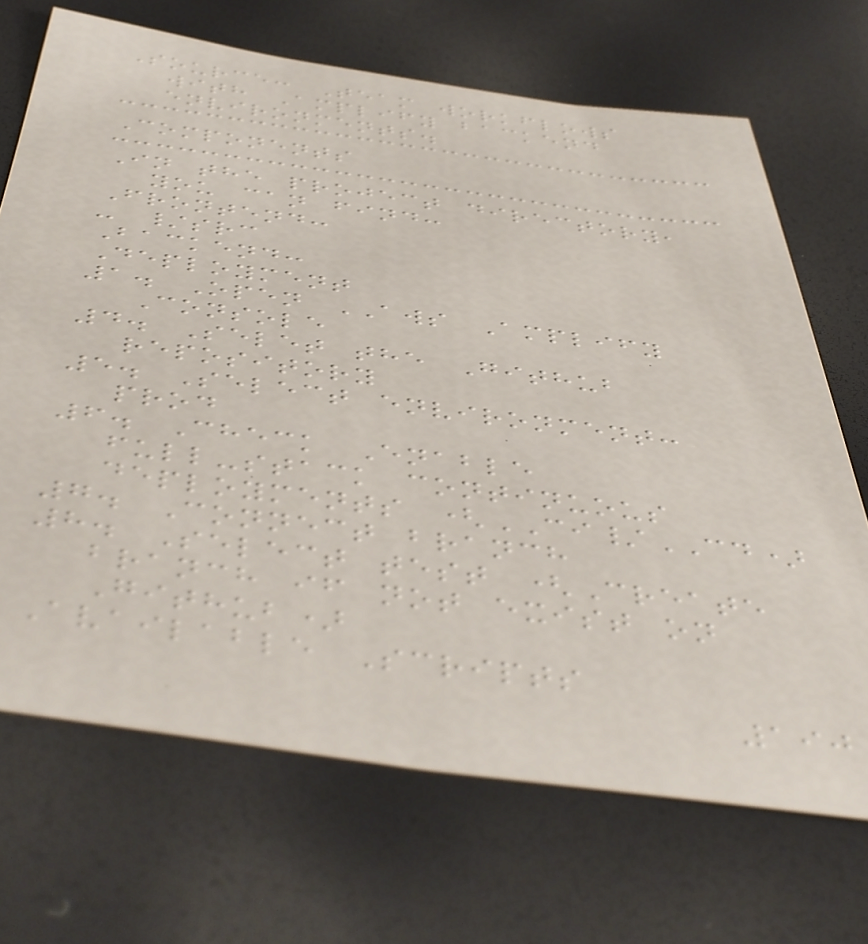Source: Team workflows
with Amplify backend
environments.
Components
In the project directory,
you can find:
Frontend:
- /src
Backend:
Deployment
1. Open AWS Amplify
Console
4. Selet the Github
repository
5. Select environment:
prod
6. Check Enable
full-stack continuous
deployments (CI/CD)
7. Connect branch
8. Select test (Create
branch if not exist on
Github)
Available Scripts
190
